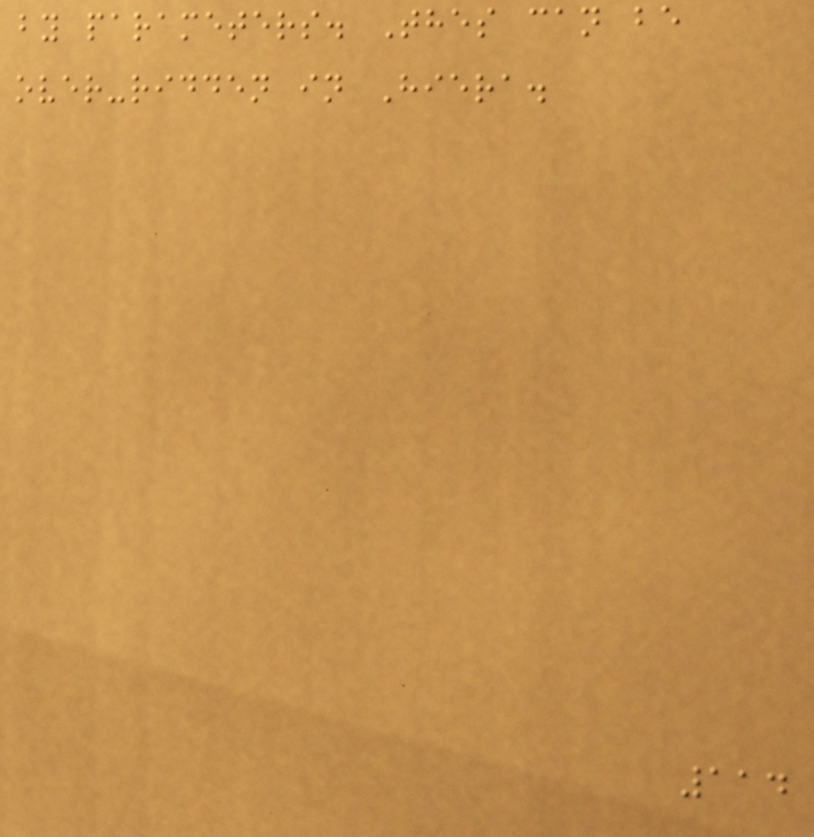by parameters. Thes can be
over-ridden in Hiera.
114
